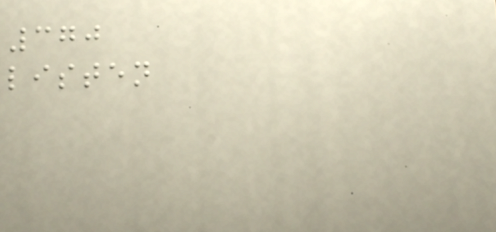370
listen
